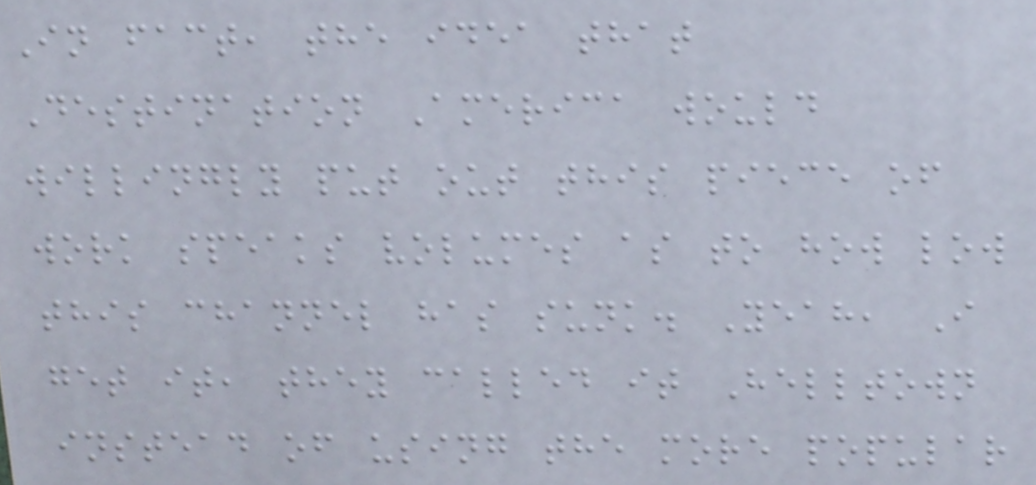In fact, the idea that
Destination America would
willingly put out this piece of
work speaks volumes as to how low
this channel has sunk. Yeah, I
get it, they called it Helltown
instead of using the more popular
